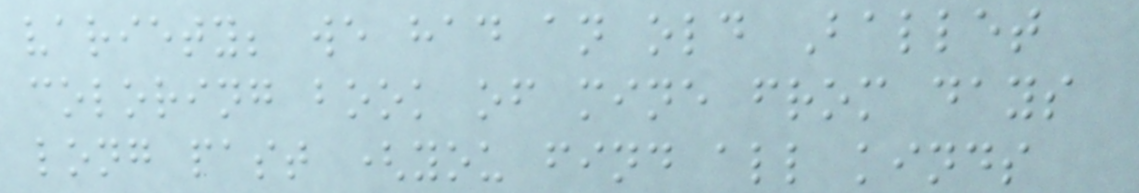variety; we had an old Ballet
coloring book of mine from days
long past (you find all kinds
